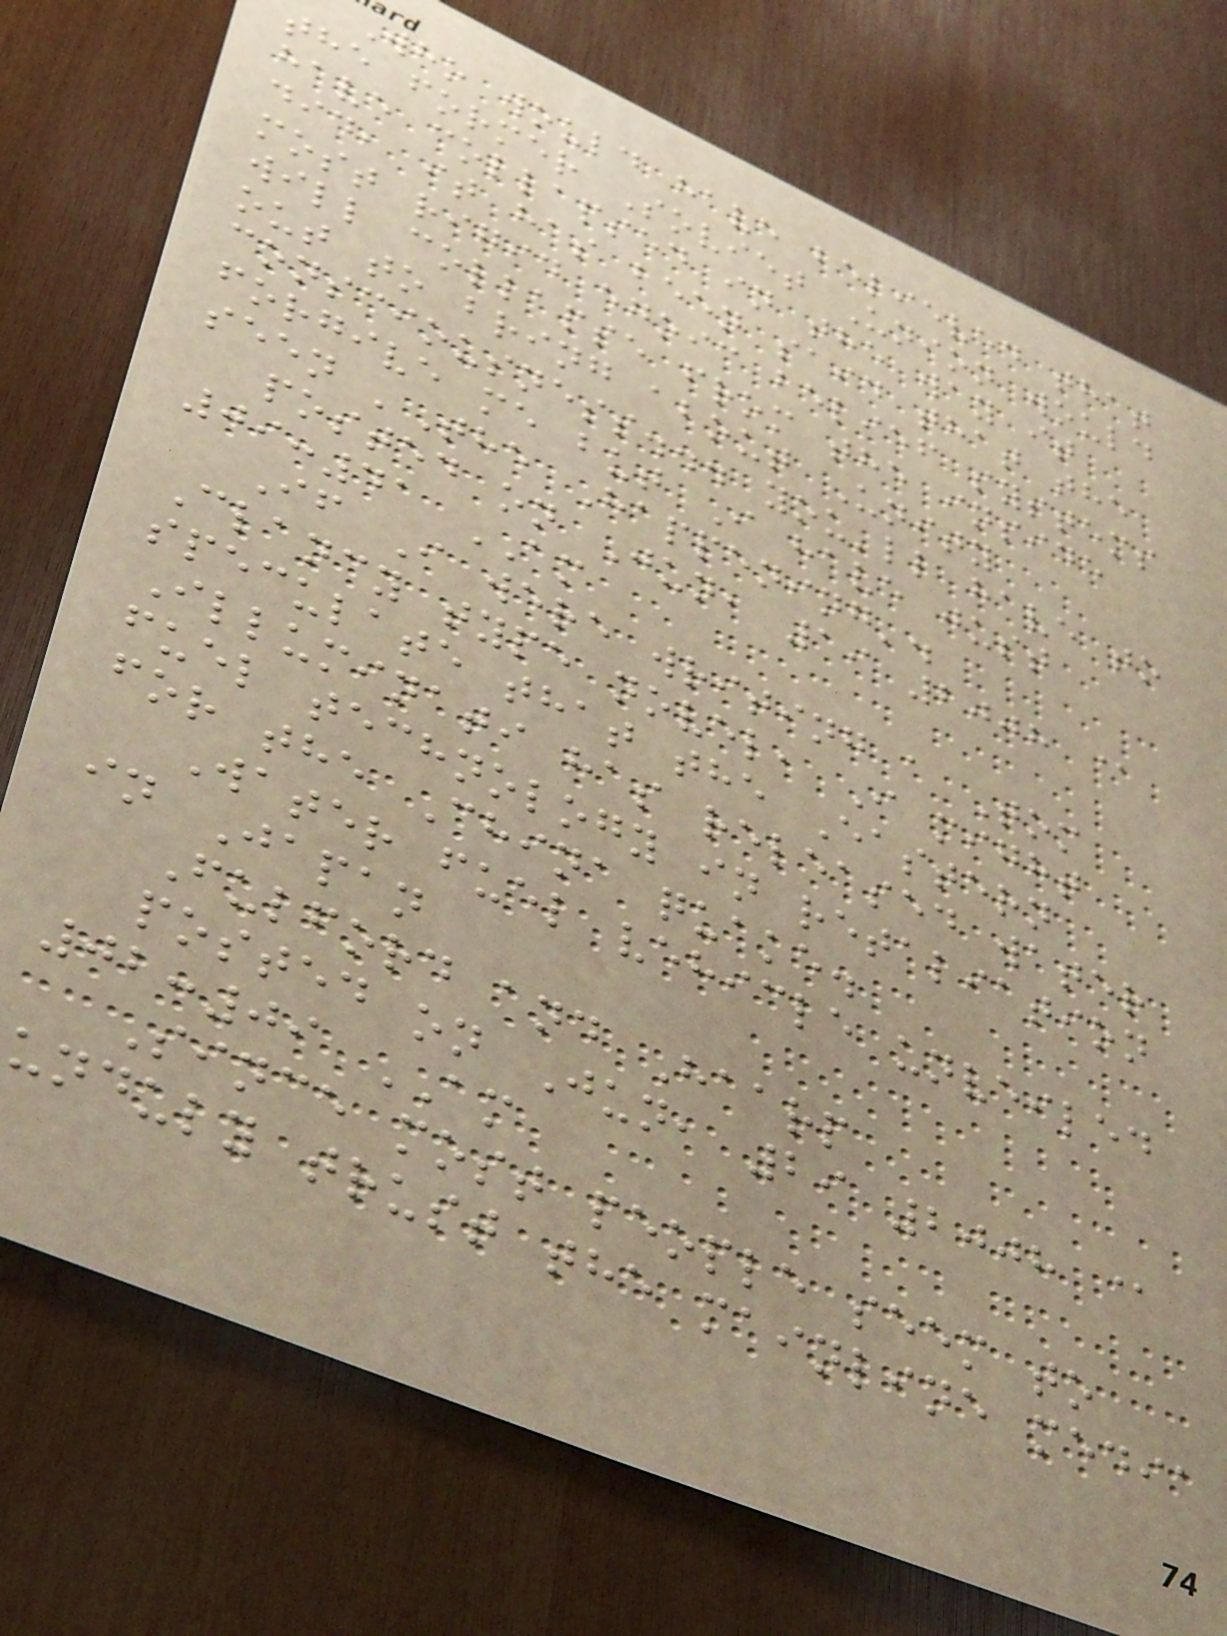Who would have believed that
the former Soviet Union would
have collapsed in the way it
did, it has been said that the
most rigid egoic belief systems
will collapse from the inside
out to bring about Unity
consciousness... you'll have to
forgive me but I have just
seen 'The Happening'.
posted on Jun, 19 2008 @
09:41 AM
If I were writing a Tom
Clancy type novel, I might
speculate that the Eastern
Illuminati has released water
fuel technology in retaliation
for the China quake.
Water fuel vehicle unveiled
in Japan
Fulford and Haarp
posted on Jun, 29 2008 @
02:09 AM
Since most people seem to
unduly trust the mainline media
